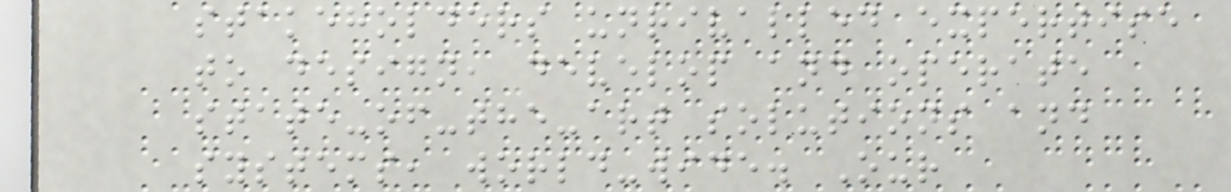stakeholders unrivalled expertise
to design, develop and operate
state-of-the-art solutions and
systems, world-wide. Our
